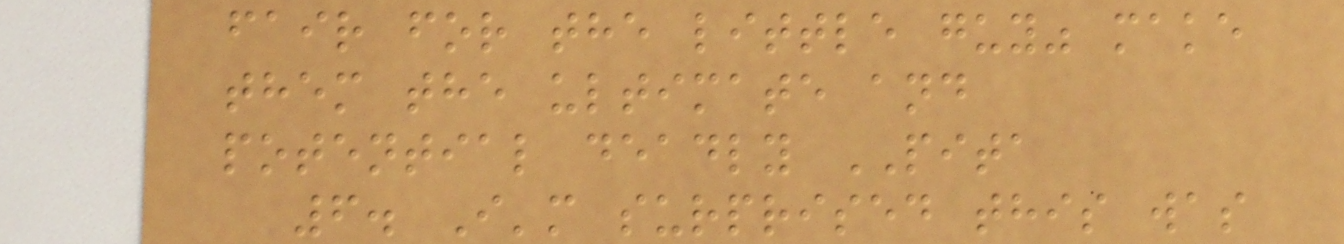fair for the little guy" make
them the ultimate and
potential deadly PITA
6. I'm surprised this was
